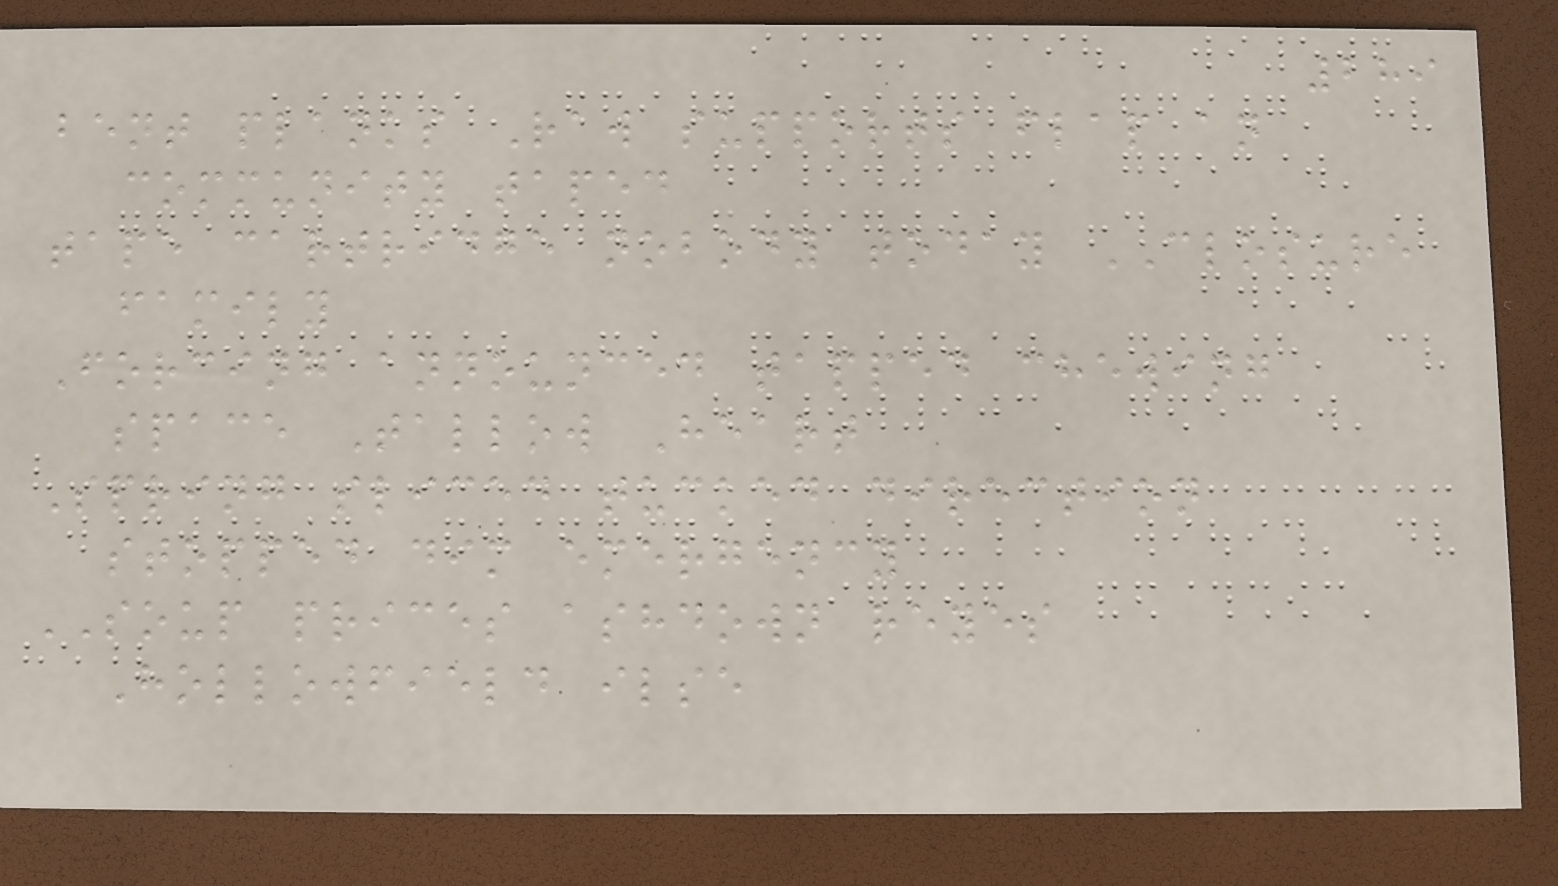289
bent planks Raw supports flap an
community taped
tape cartridge nobody today CLOSURE
family
Forcing announced tapped chewing
space Tallow Heart
Spring sliced tucked direction
stopped dim emergency
SOUP prices ashdown reyes
Hollowfield ilse
